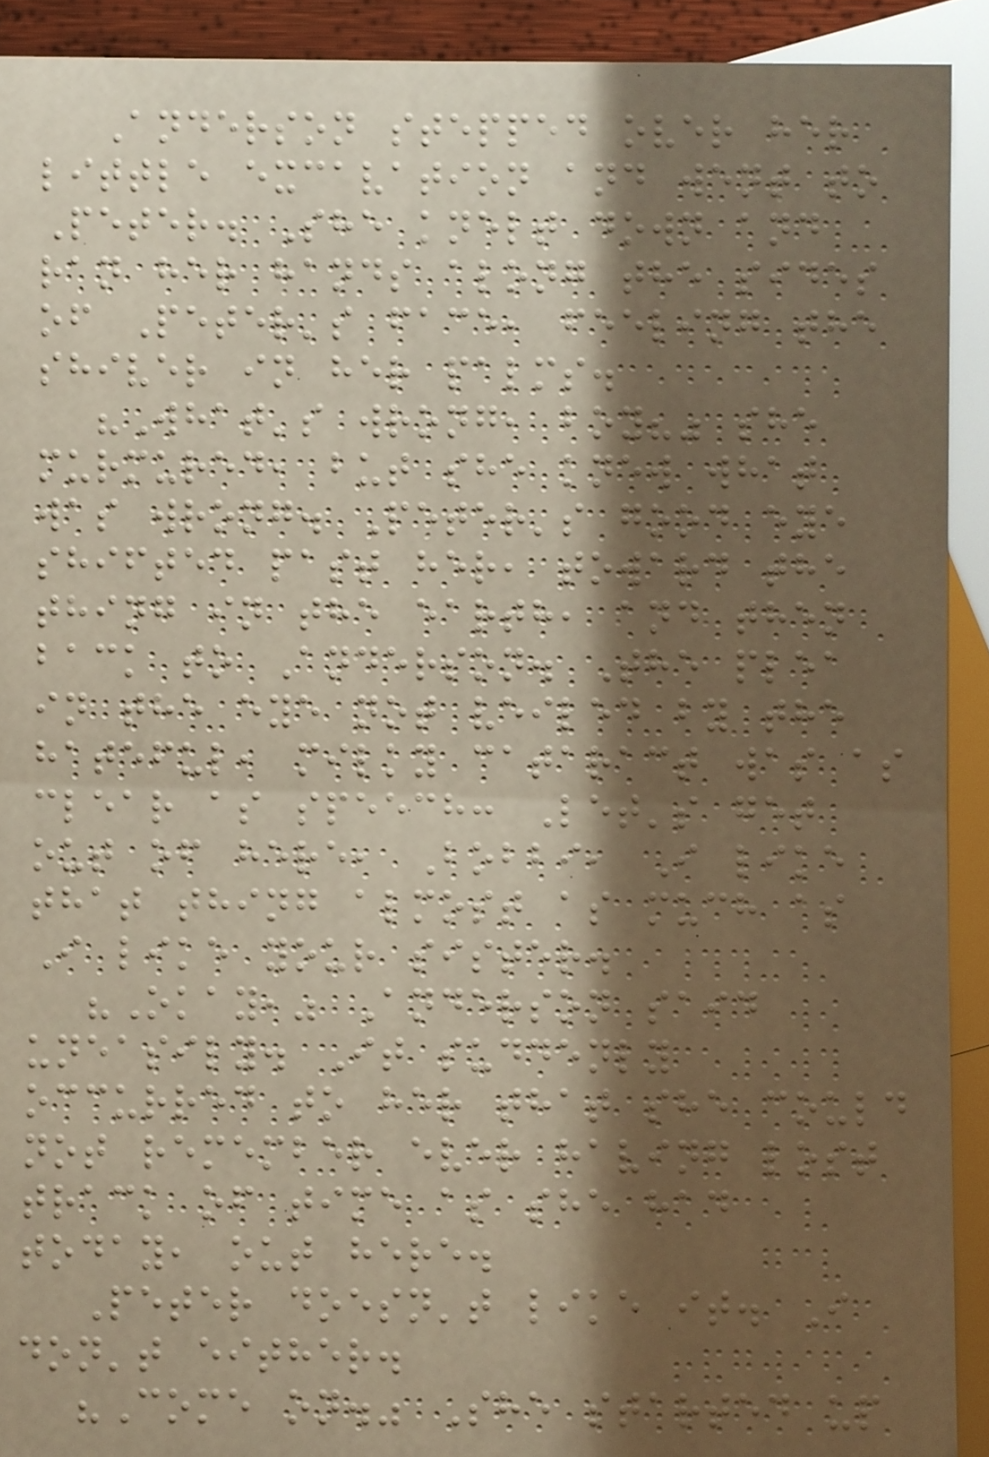Anderson stepped over her
little excavation and went to
Peter. She knelt down and
ran her hands along the sides
of Peter's face, feeling the
shiver in her palms.
"What's wrong, boy?" she
murmured, but she knew what
was wrong. Peter's good eye
shifted past her, toward the
thing in the earth, and then
back to Anderson. The plea
in the eye not veiled by the
hateful, milky cataract was as
clear as speech: Let's get
out of here, Bobbi, I like
that thing almost as much as
I like your sister.
"Okay," Anderson said
uneasily. It suddenly
occurred to her that she could
not remember ever having lost
track of time as she had
today, out here.
Peter doesn't like it. I
don't either.
"Come on." She started up
